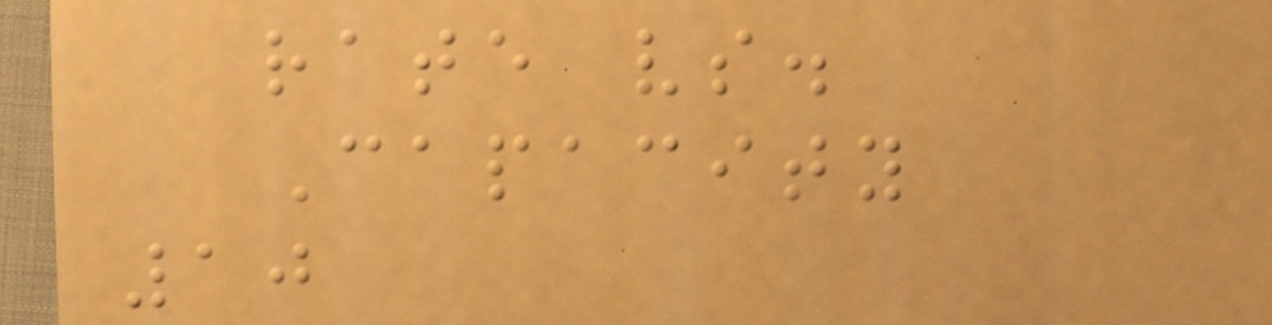rate vs.
Capacity
10
